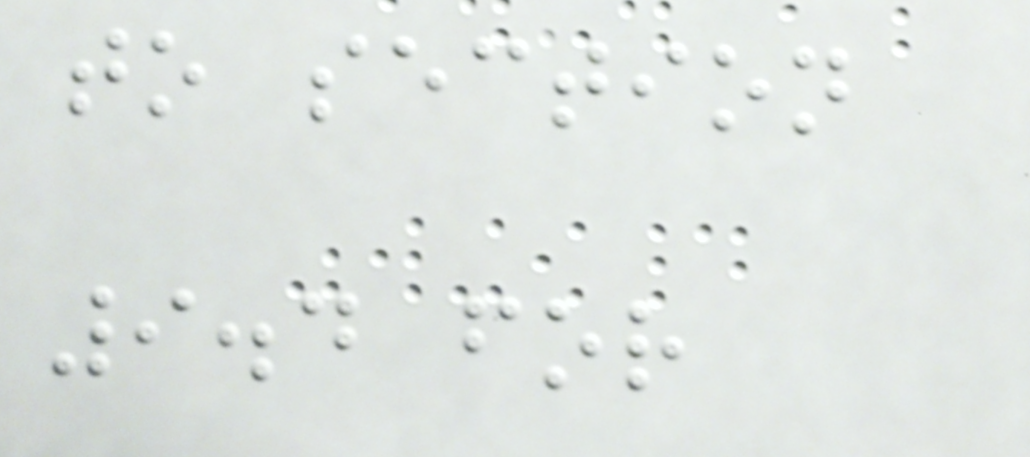to section
9.4 for
